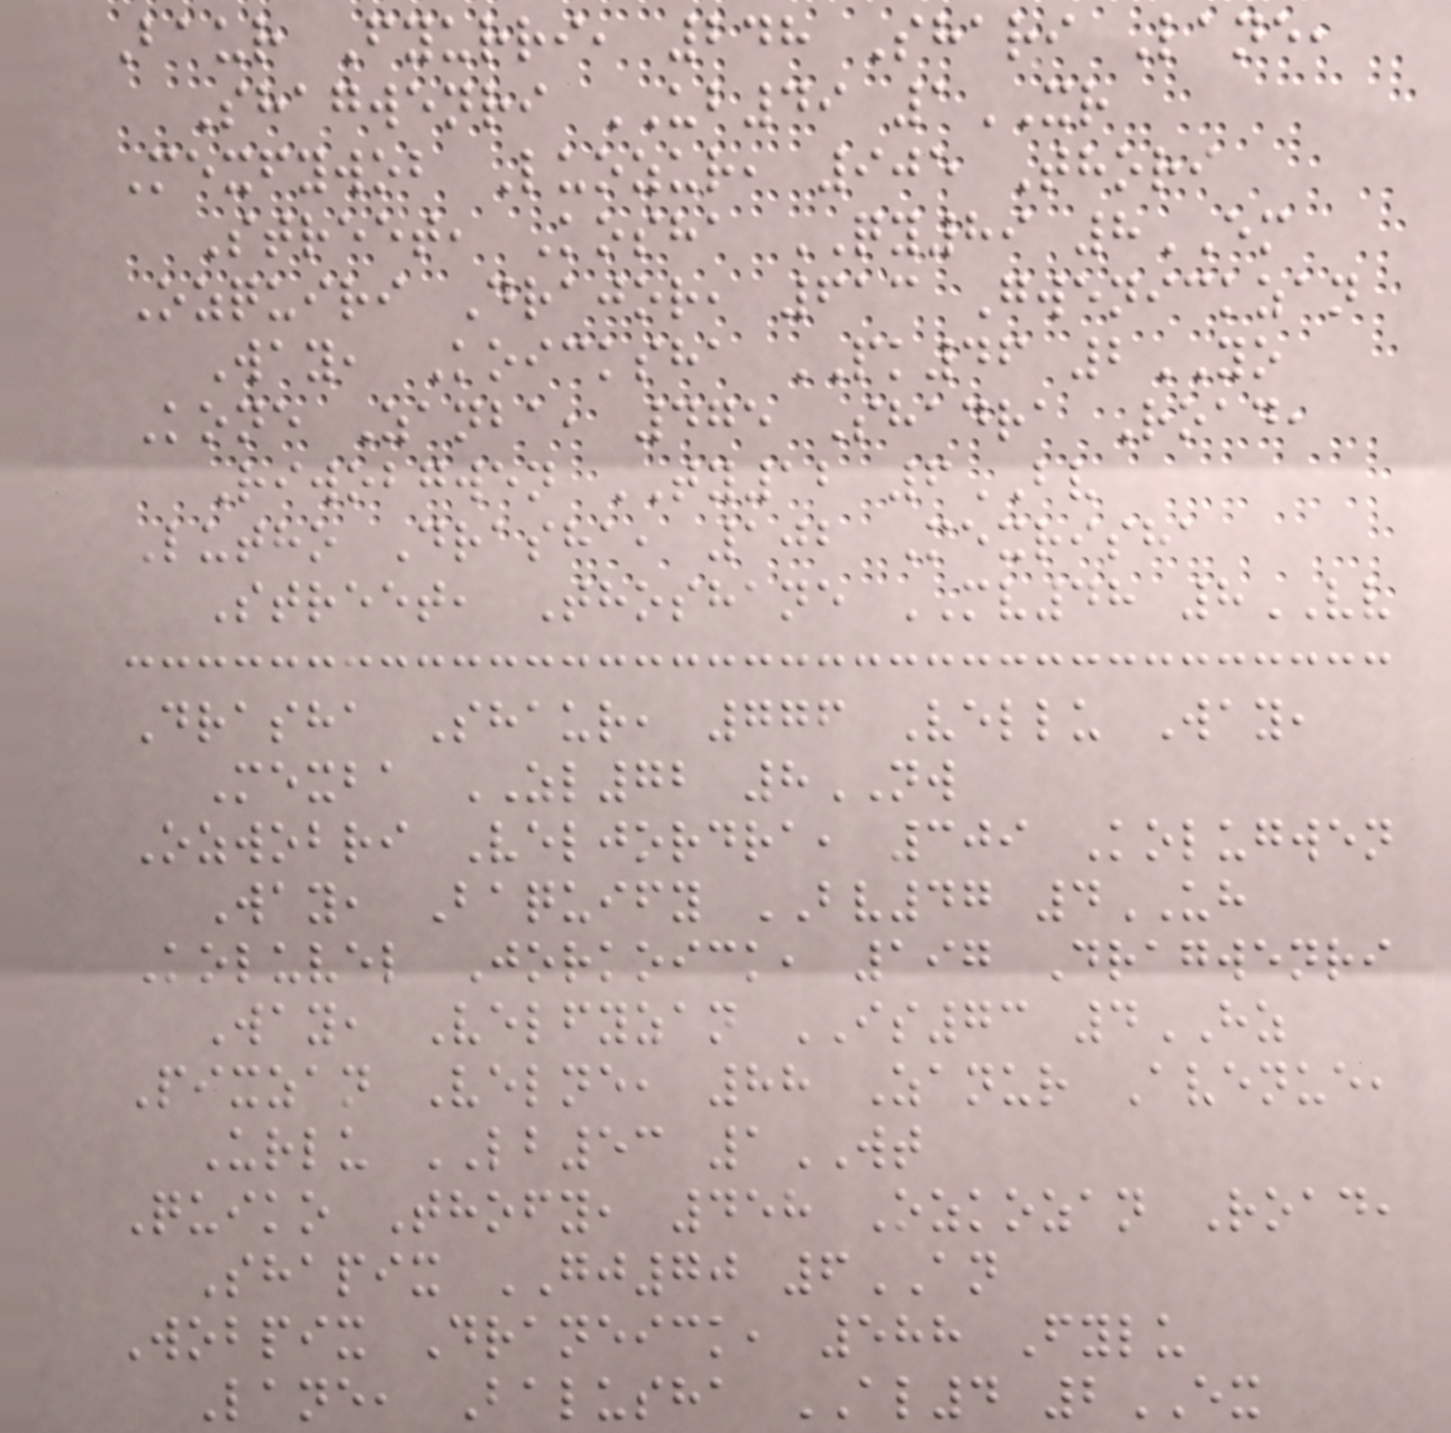Baur Fyurri, 248 Shari Lane,
Shagwenri UB49 1XR
Mexfywob Luozur, 905 Thori
Street, Kosha QY89 8EM
Ozquiri Drajor, 613 Gwenickzan
Way, Koicksha PK46 2YO
Kone Zanba, 475 Shadra Road,
Riwobgwen TY12 6BV
Lutho Drasha, 102 Mexrisha
Street, Thoshane MV48 8VV
Drasha Shaur, 776 Vellu Way,
Mexba ZL72 8NW
Ozwobri Veljordra, 309 Kolugwen
Way, Baquify BV47 4UH
Koluvel Jorkoick, 197 Dragwenri
Way, Velfyzan IS73 4HZ
Pixzan Velne, 88 Zanur Avenue,
Urlu LB53 1WT
Quiko Thofy, 458 Ozkozan Road,
Shapix GJ70 6AN
Wobpix Draneick, 588 Fylu
Lane, Balusha AL4 2EX
